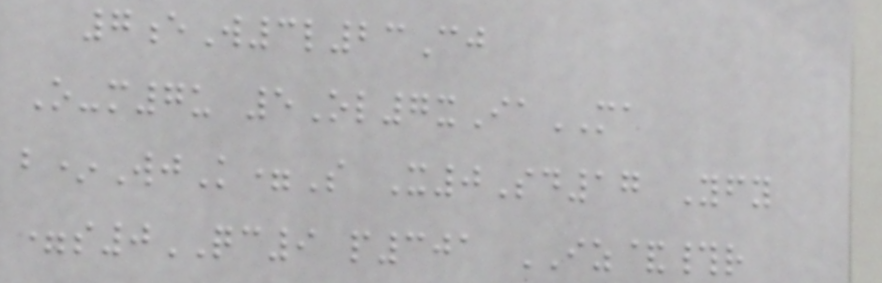7eW3l23Cj
O-m7u 5Ol7xIaMA
b*WjK=S X0Sd17 Yfy
=s0QC9 p301 IZ&#r
